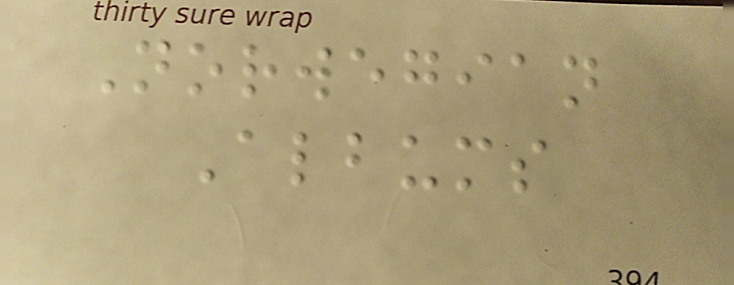Norwegian
Albums
